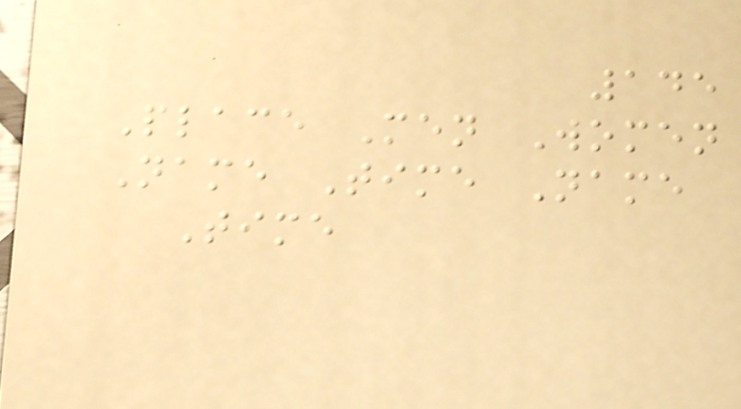145
Place Men Women
Name Time Name
Time
